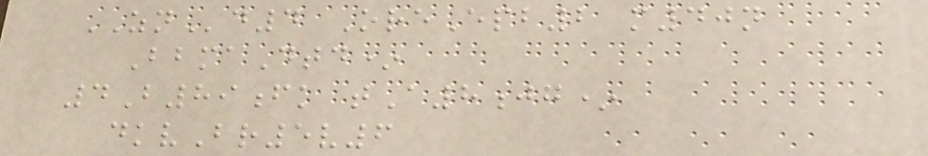ZNd4 OreEpb2 m40n
BbmaDtd*
4B89fk tA8jg*
dkvBr5v6
